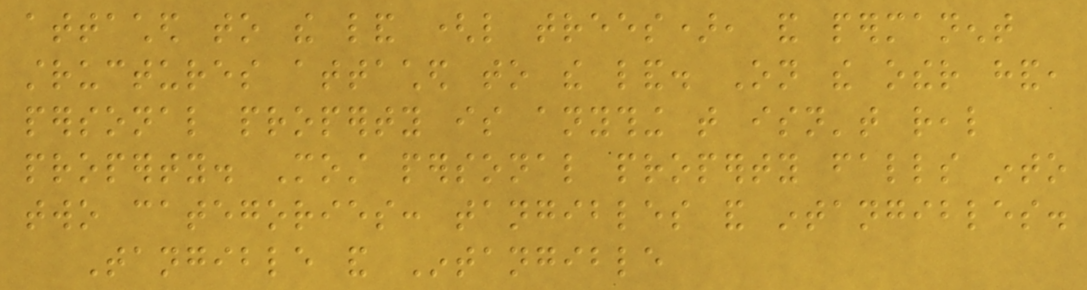attached to the land (like trees), and permanent
structures attached to the land. On the other hand,
personal property is anything that isn't real
property. Most personal property falls into
two categories: tangibles and intangibles.
Tangible and Intangible
